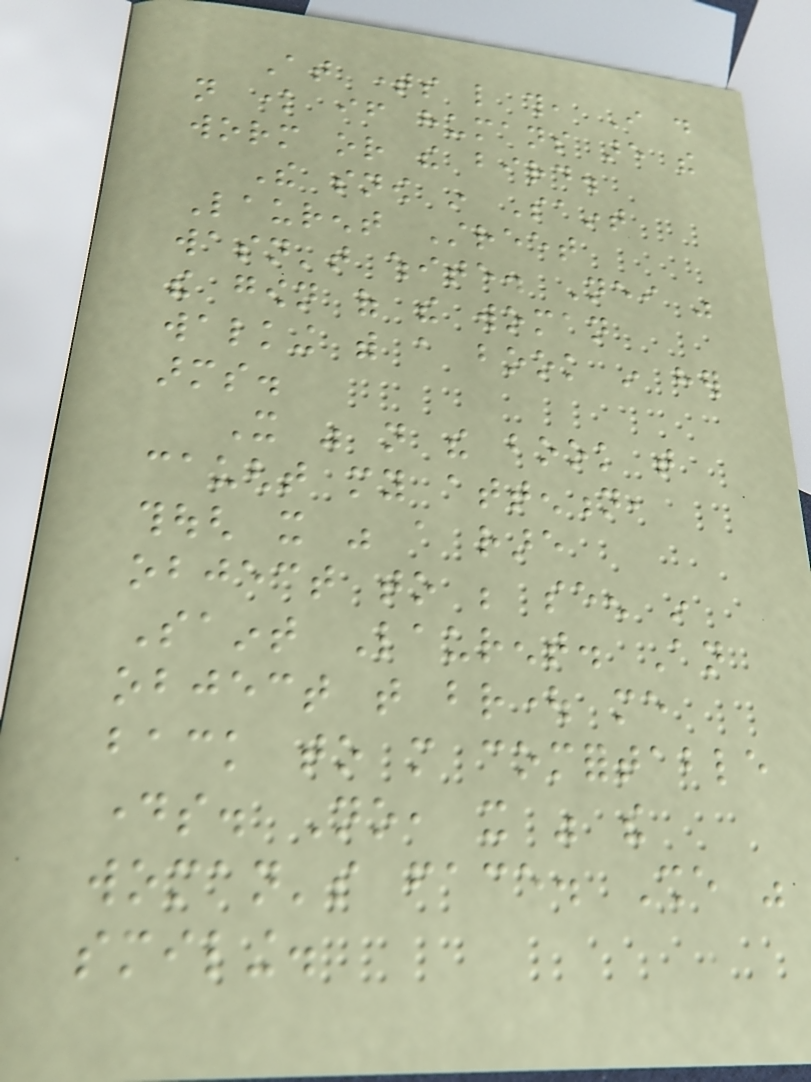At times like this, I do
not know if humans are the
worm or the bird.
The snow in Saint
Laurent Street
wasn't white. Neither was
the gown of the woman
walking with a book in her
arms.
It was not the book that
caught my attention,
though it was a rare
object to be seen in
Saint Laurent. An
object that brought me
back to more comfortable
days. No, it was the
woman's face. She was
smiling.
